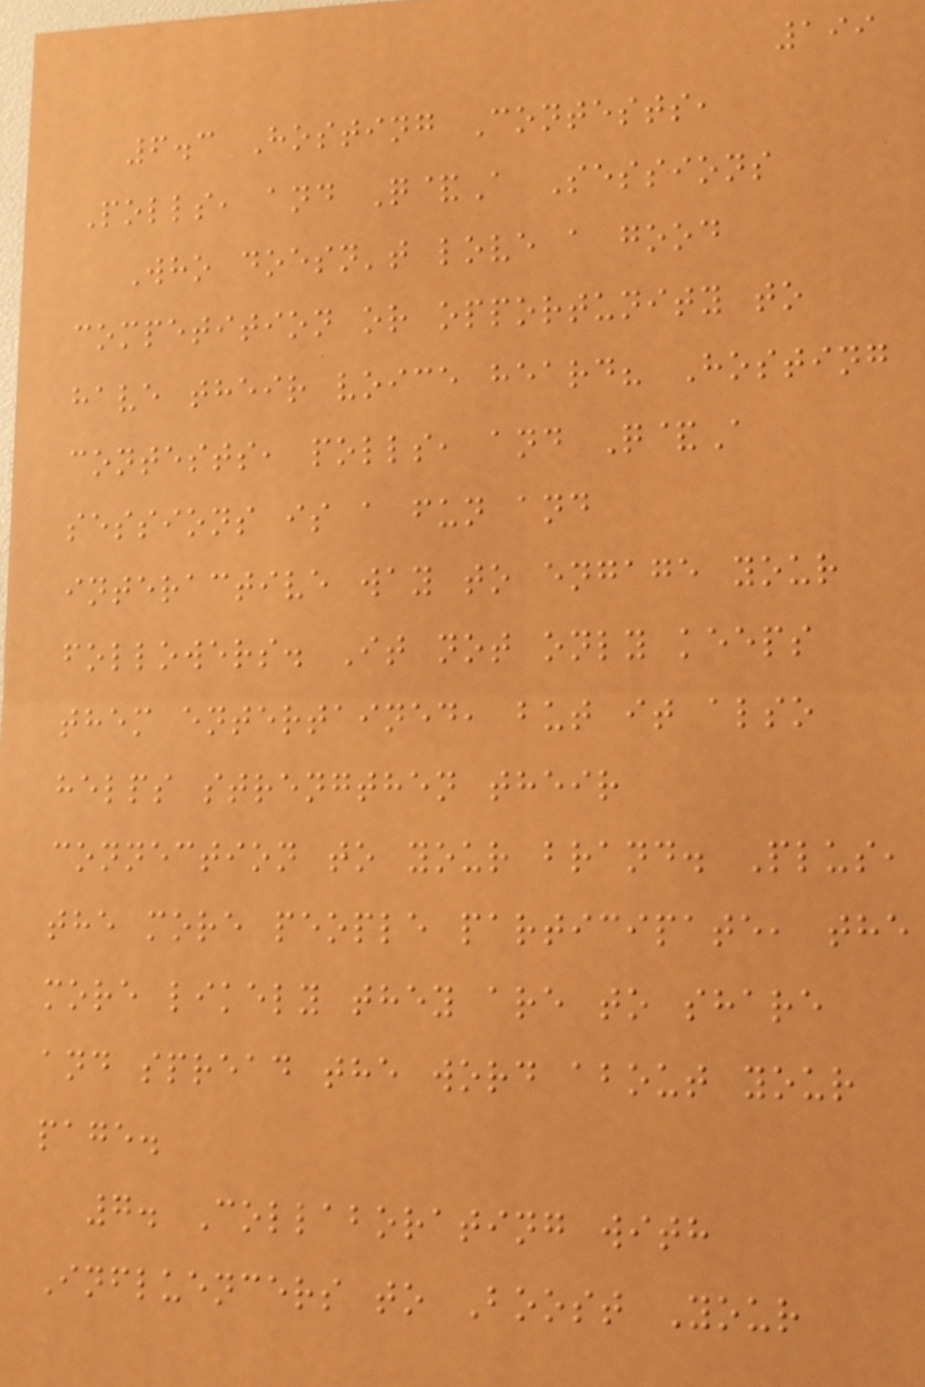199
6.3 Hosting Contests,
Polls, and Q&A Sessions
Who doesn't love a good
competition or opportunity to
have their voice heard? Hosting
contests, polls, and Q&A
sessions is a fun and
interactive way to engage your
followers. It not only keeps
them entertained, but it also
helps strengthen their
connection to your brand. Plus,
the more people participate, the
more likely they are to share
and spread the word about your
page.
7. Collaborating with
Influencers to Boost Your
